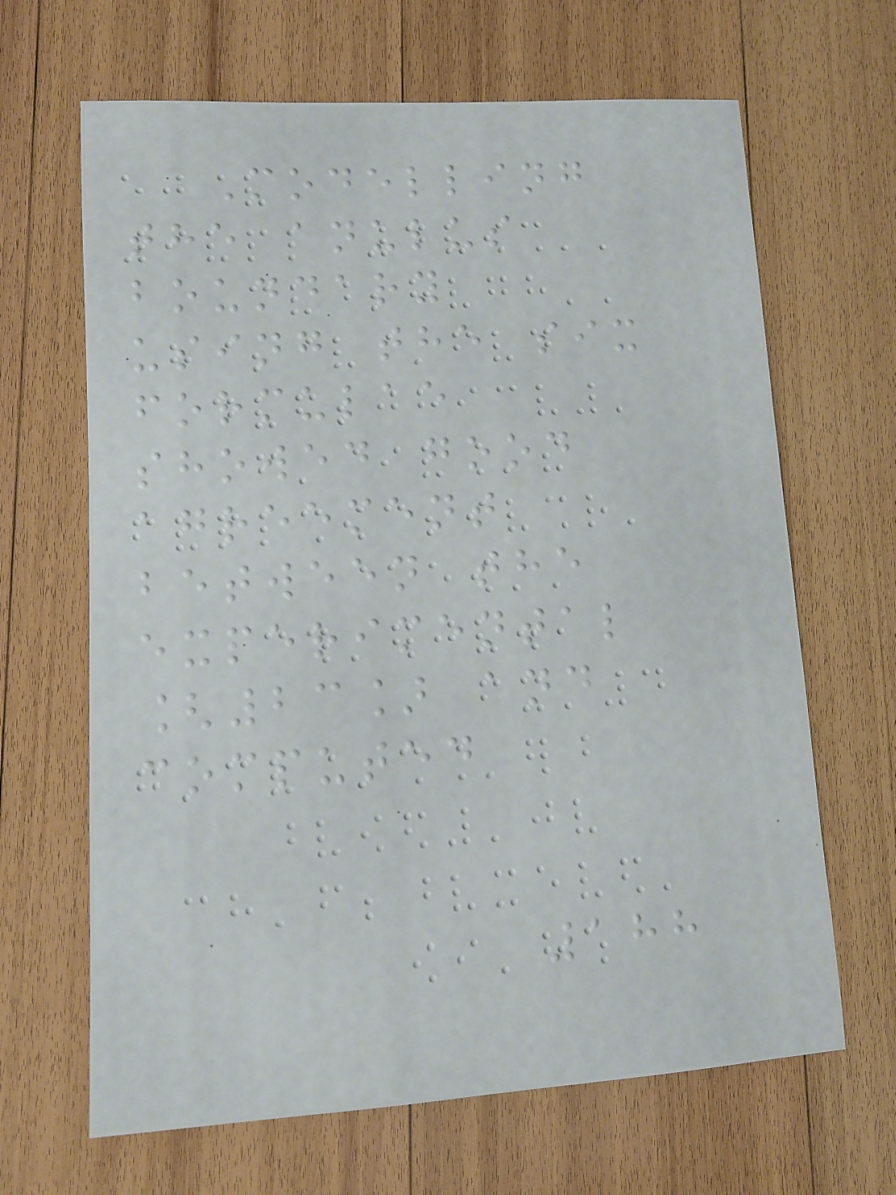Modelling
the anulus
boundary
using the six
formulae
showed good
agreement
between the
experimental
[23] and
computed
188
